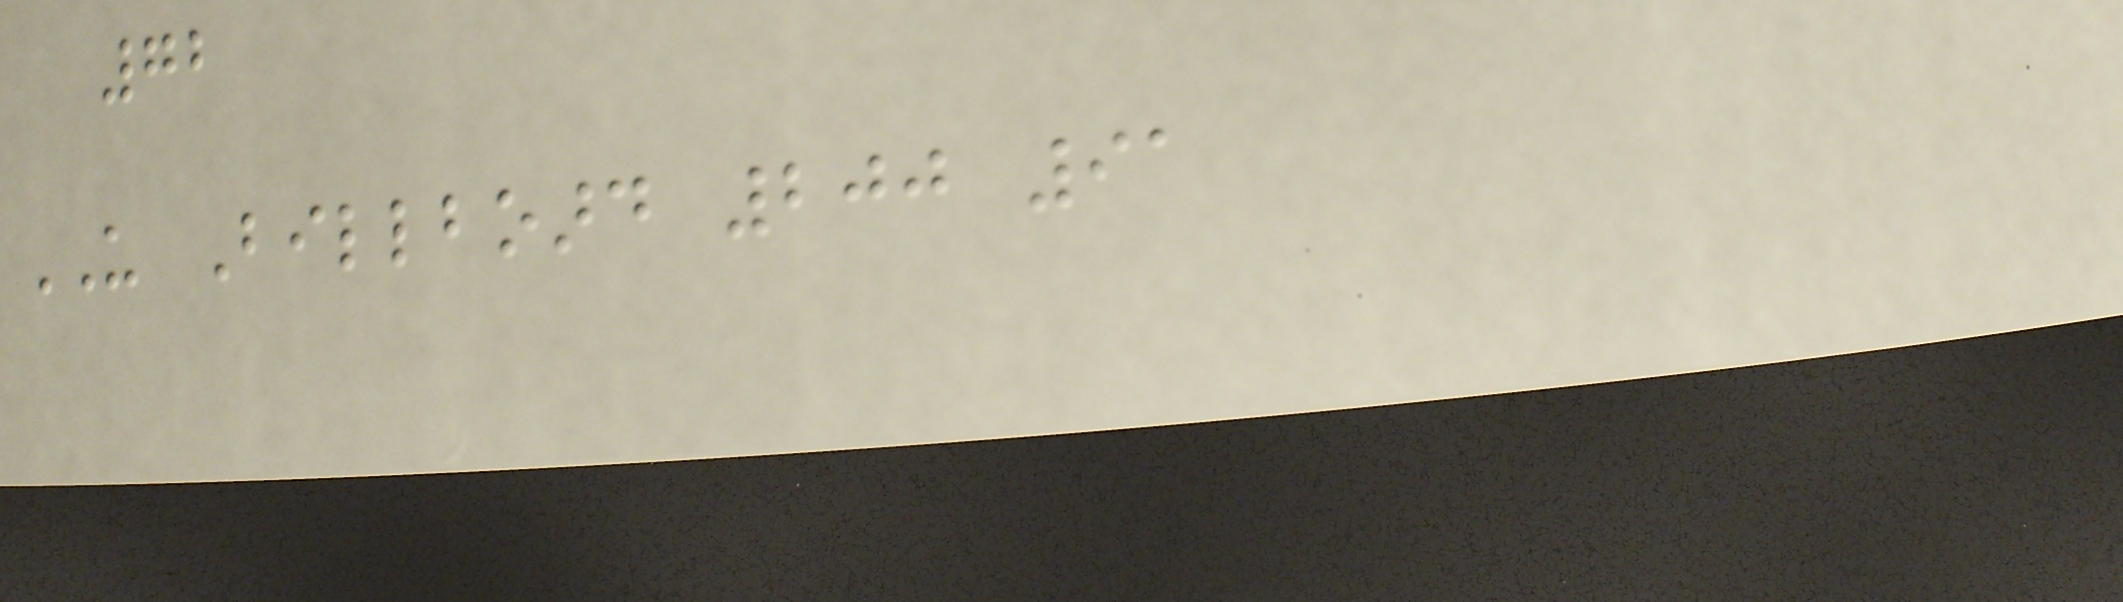72
US Billboard 200 91
